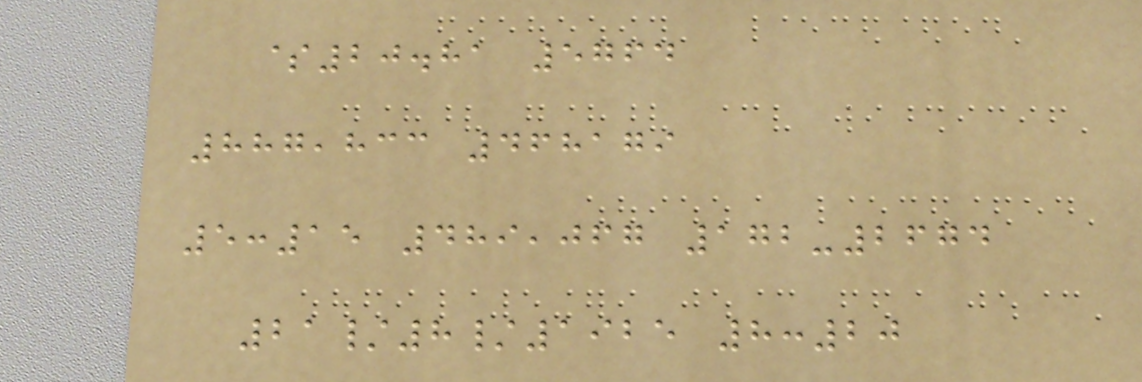$20.81 5764
887,833 468179
5:15 489,067 172-2674
21/8/1925 8:20
